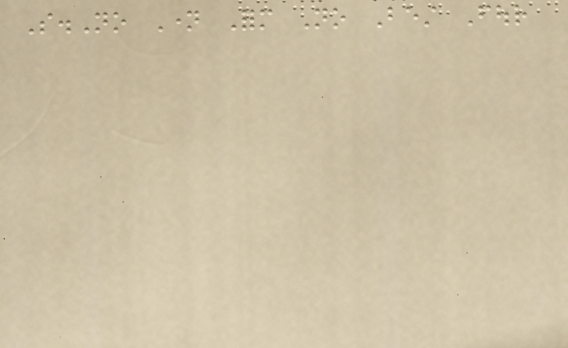S.No Name Form No Best Four
